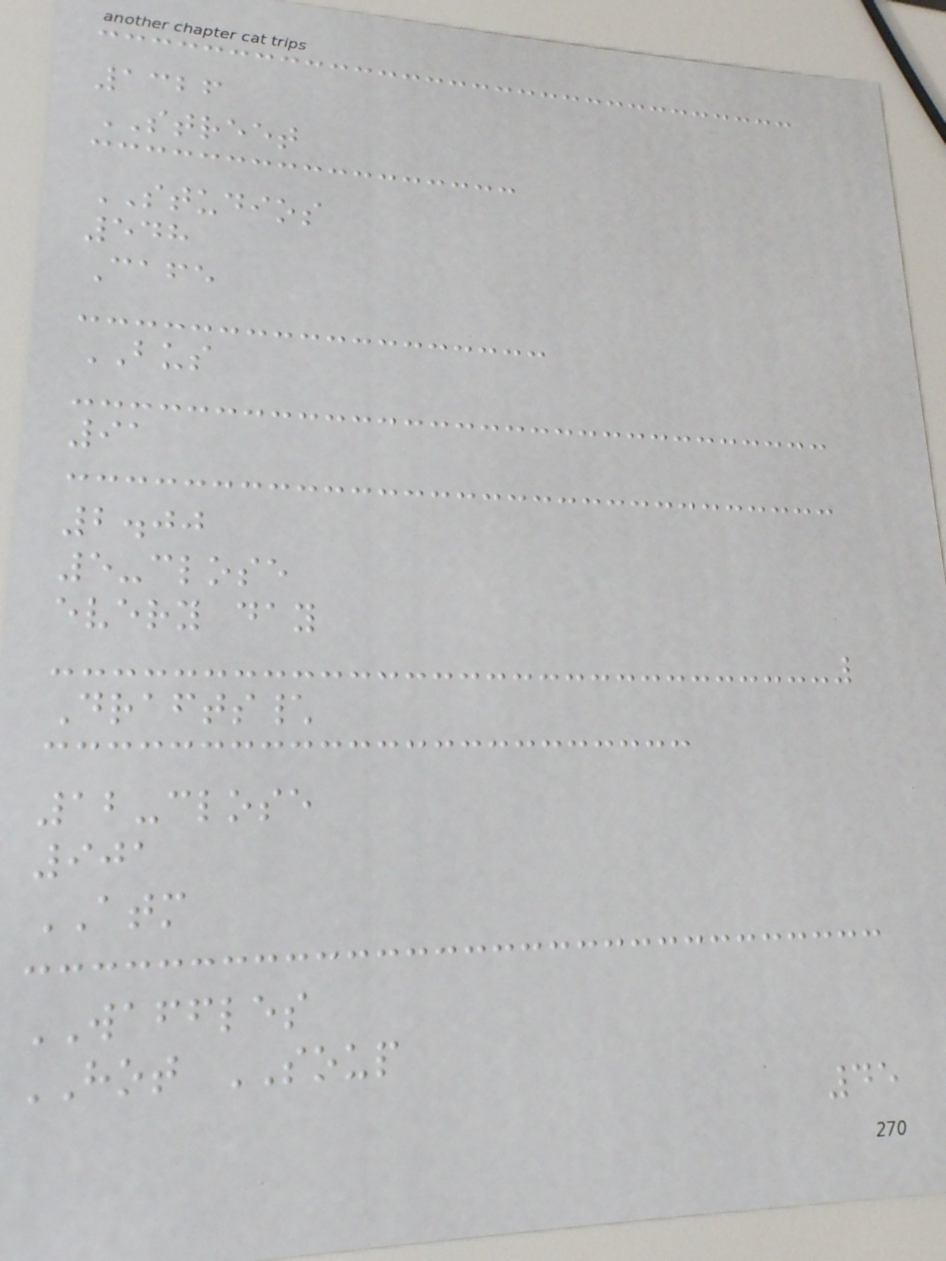1326
STREET
STUDIOS
548
Cafe
BUS
91
2.00
5-close
every day
Drafts\
12-close
901
ATM
WAFFLES
HOT SOUP
45
